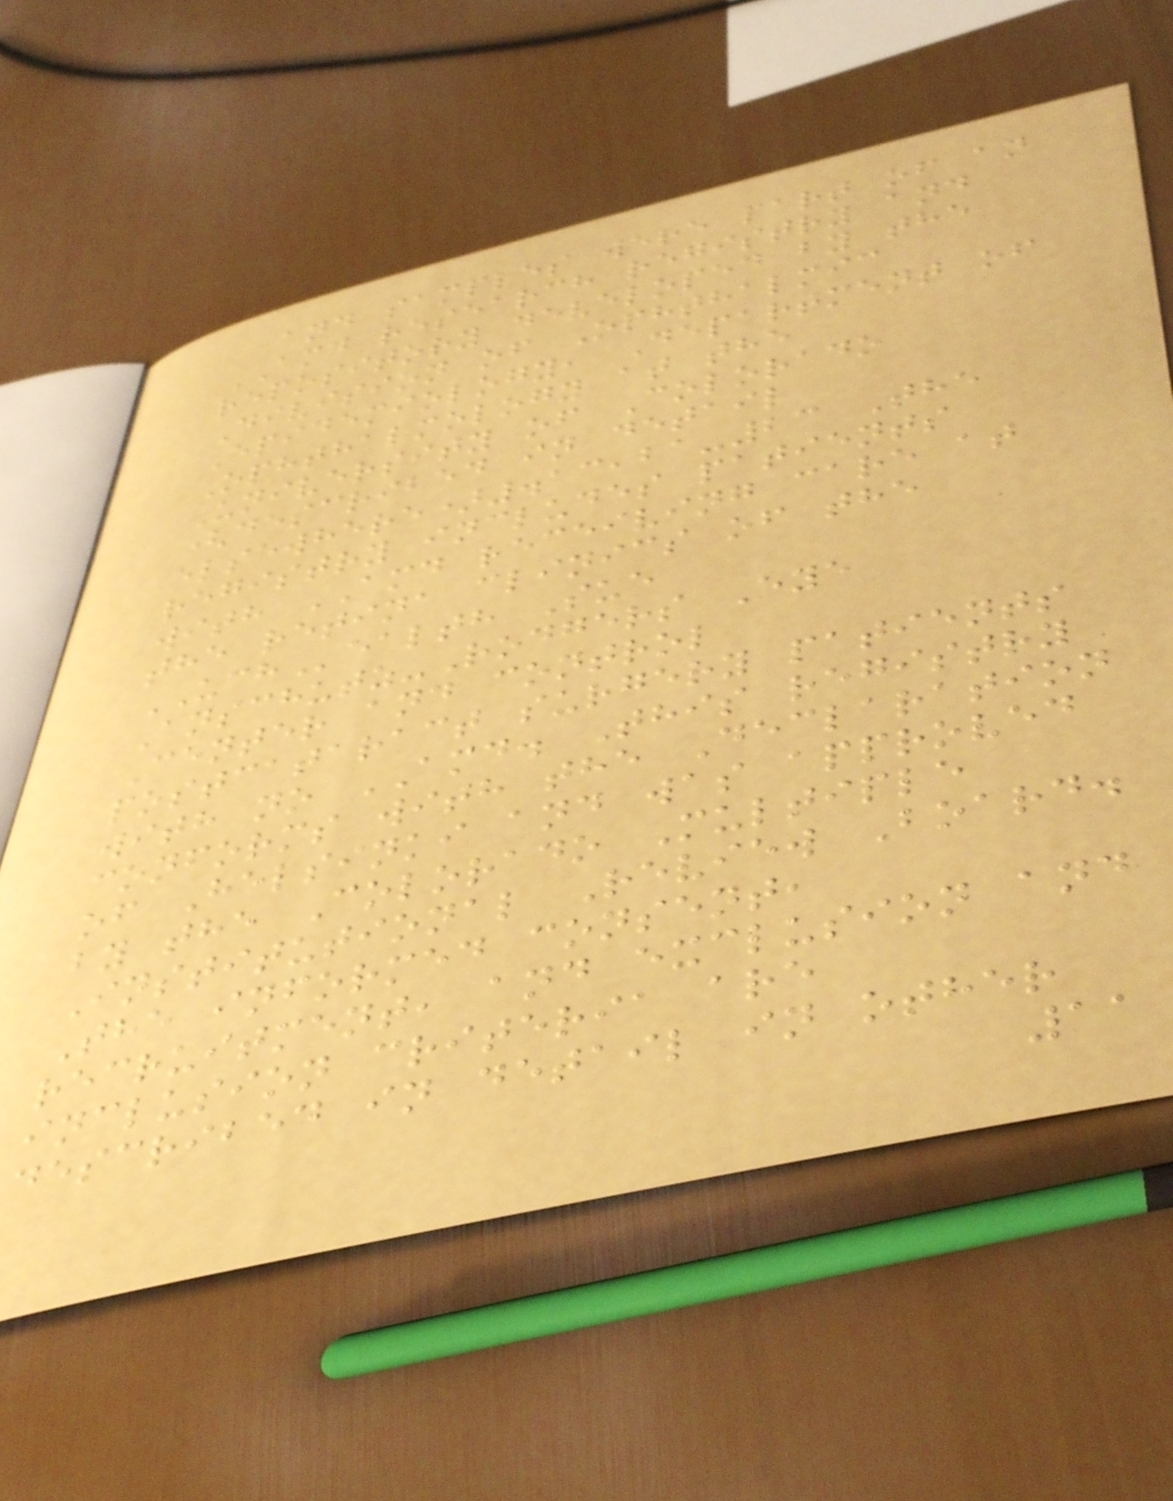and samples were part of an
AMD research registry and
repository developed by the
Division of Ophthalmic
Epidemiology, Department of
Ophthalmology at the
University of Colorado
(described in detail
elsewhere).13,21-23 The
registry includes patients
with AMD receiving care at
the retina clinics of the
UCHealth Sue
Anschutz-Rodgers Eye
Center and control
postcataract surgery patients
with no AMD. This registry
conforms with the Declaration
of Helsinki and was approved
by the Colorado Multiple
Institutional Review Board.
The informed consent,
recruitment, and exclusion and
inclusion criteria are
described in detail in other
11
